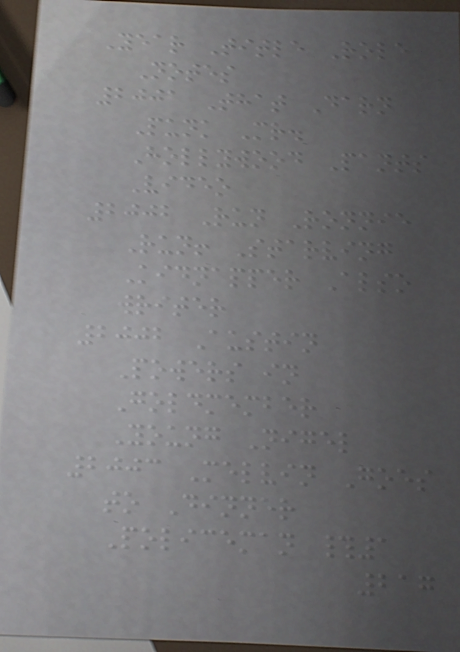Year Title Role
Notes
2001 That Darn
Punk Mr.
Hollywood Pants
Video
2002 Run Ronnie
Run! Starving
Kidnapper Also
writer
2002 Austin
Powers in
Goldmember
Young Nigel
2003 Melvin Goes
to Dinner
Policeman #1
217
